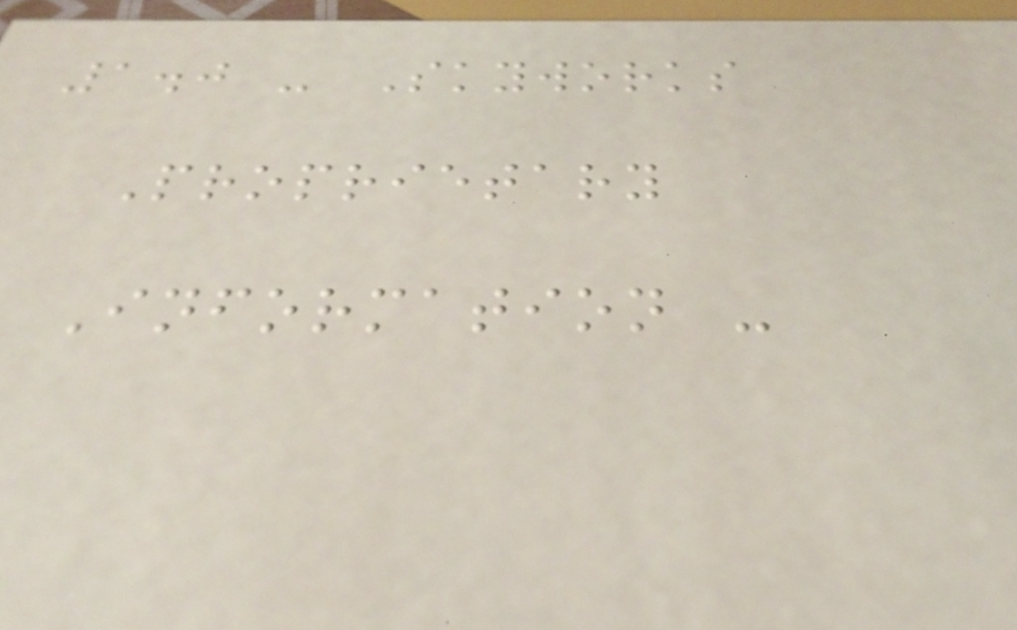1.0 - Skyworks
Proprietary
Information -
